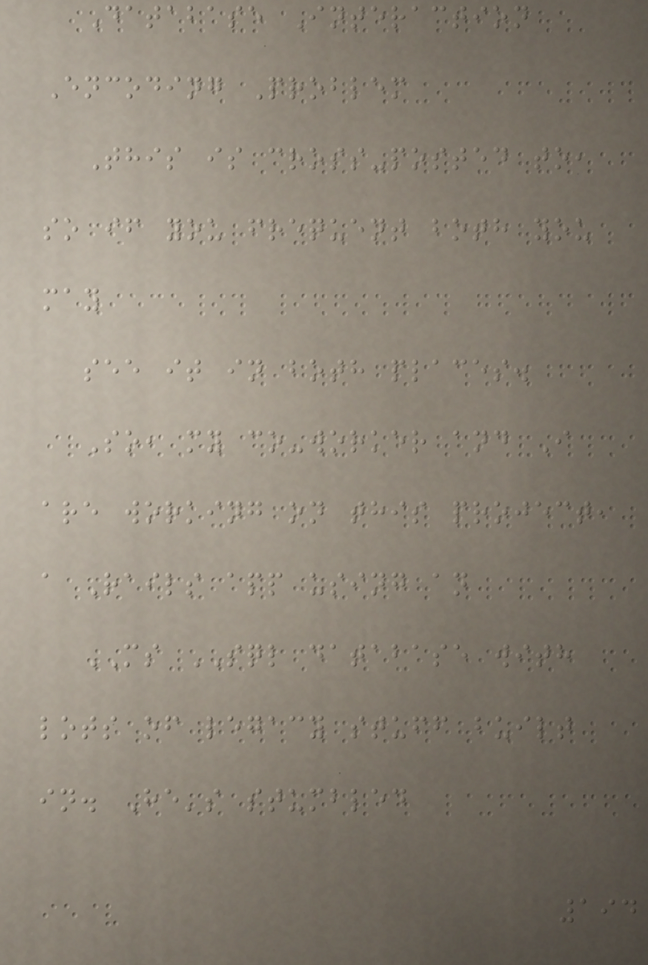Database Interaction
Encoding Problem
This is cross-posted to,
so if you frequent both you
may
see it in both places.
So, my co-worker and I
are working on this project,
a Rails app using an
MS SQL database with
lots of legacy stuff built
in. He's stumbled
194
